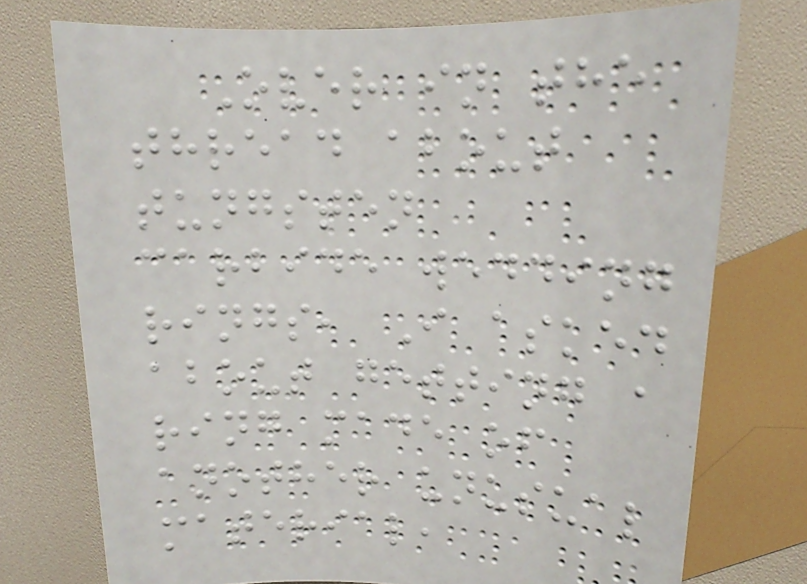Over in the
thread about
tungsten
carbide wedding
rings, I asked
about getting a
ring made of
another unusual
material,
